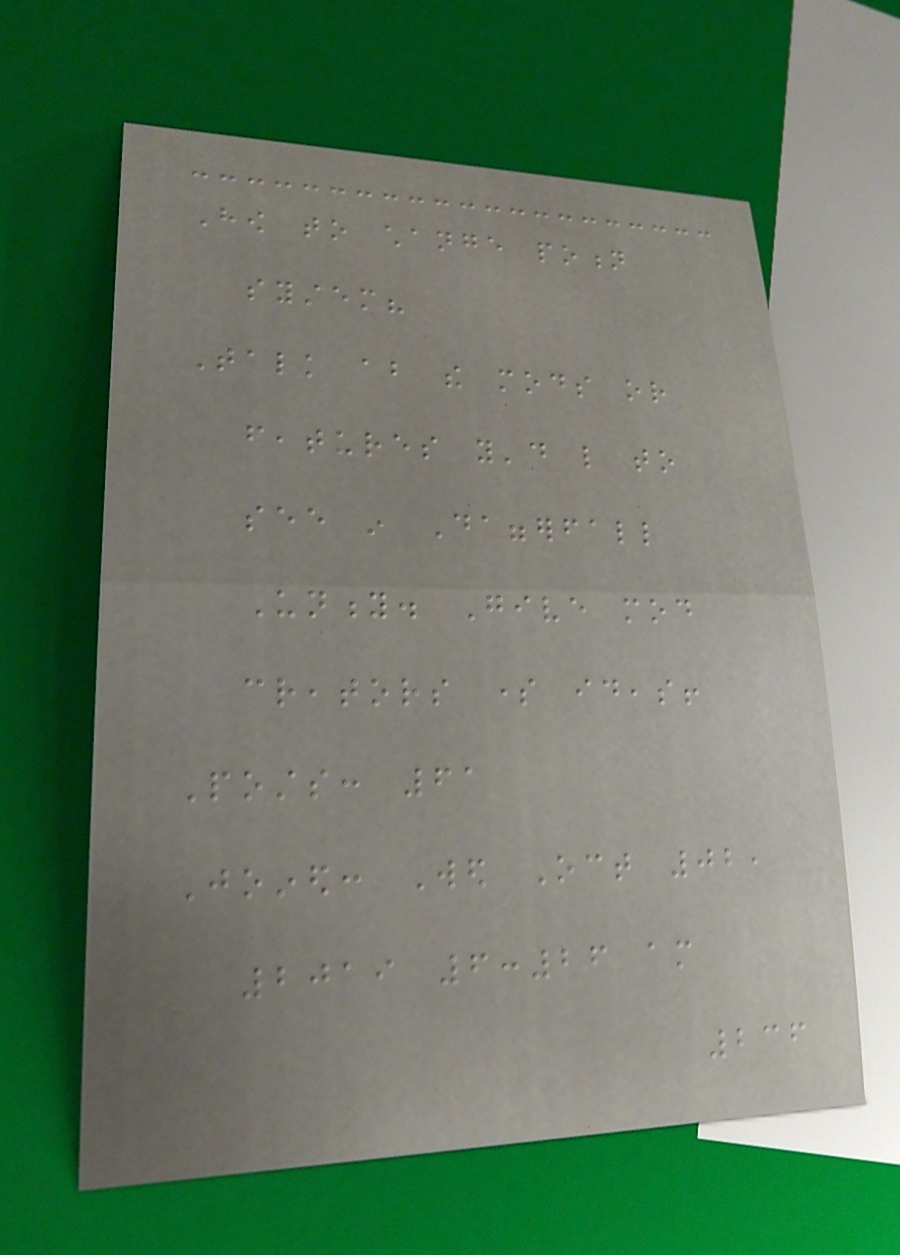How to change potion
system?
Talk about the mods or
features you'd like to
see in Daggerfall
Unity. Give mod
creators some ideas!
Posts: 61
Joined: Wed Oct 02,
2019 6:26 am
236
